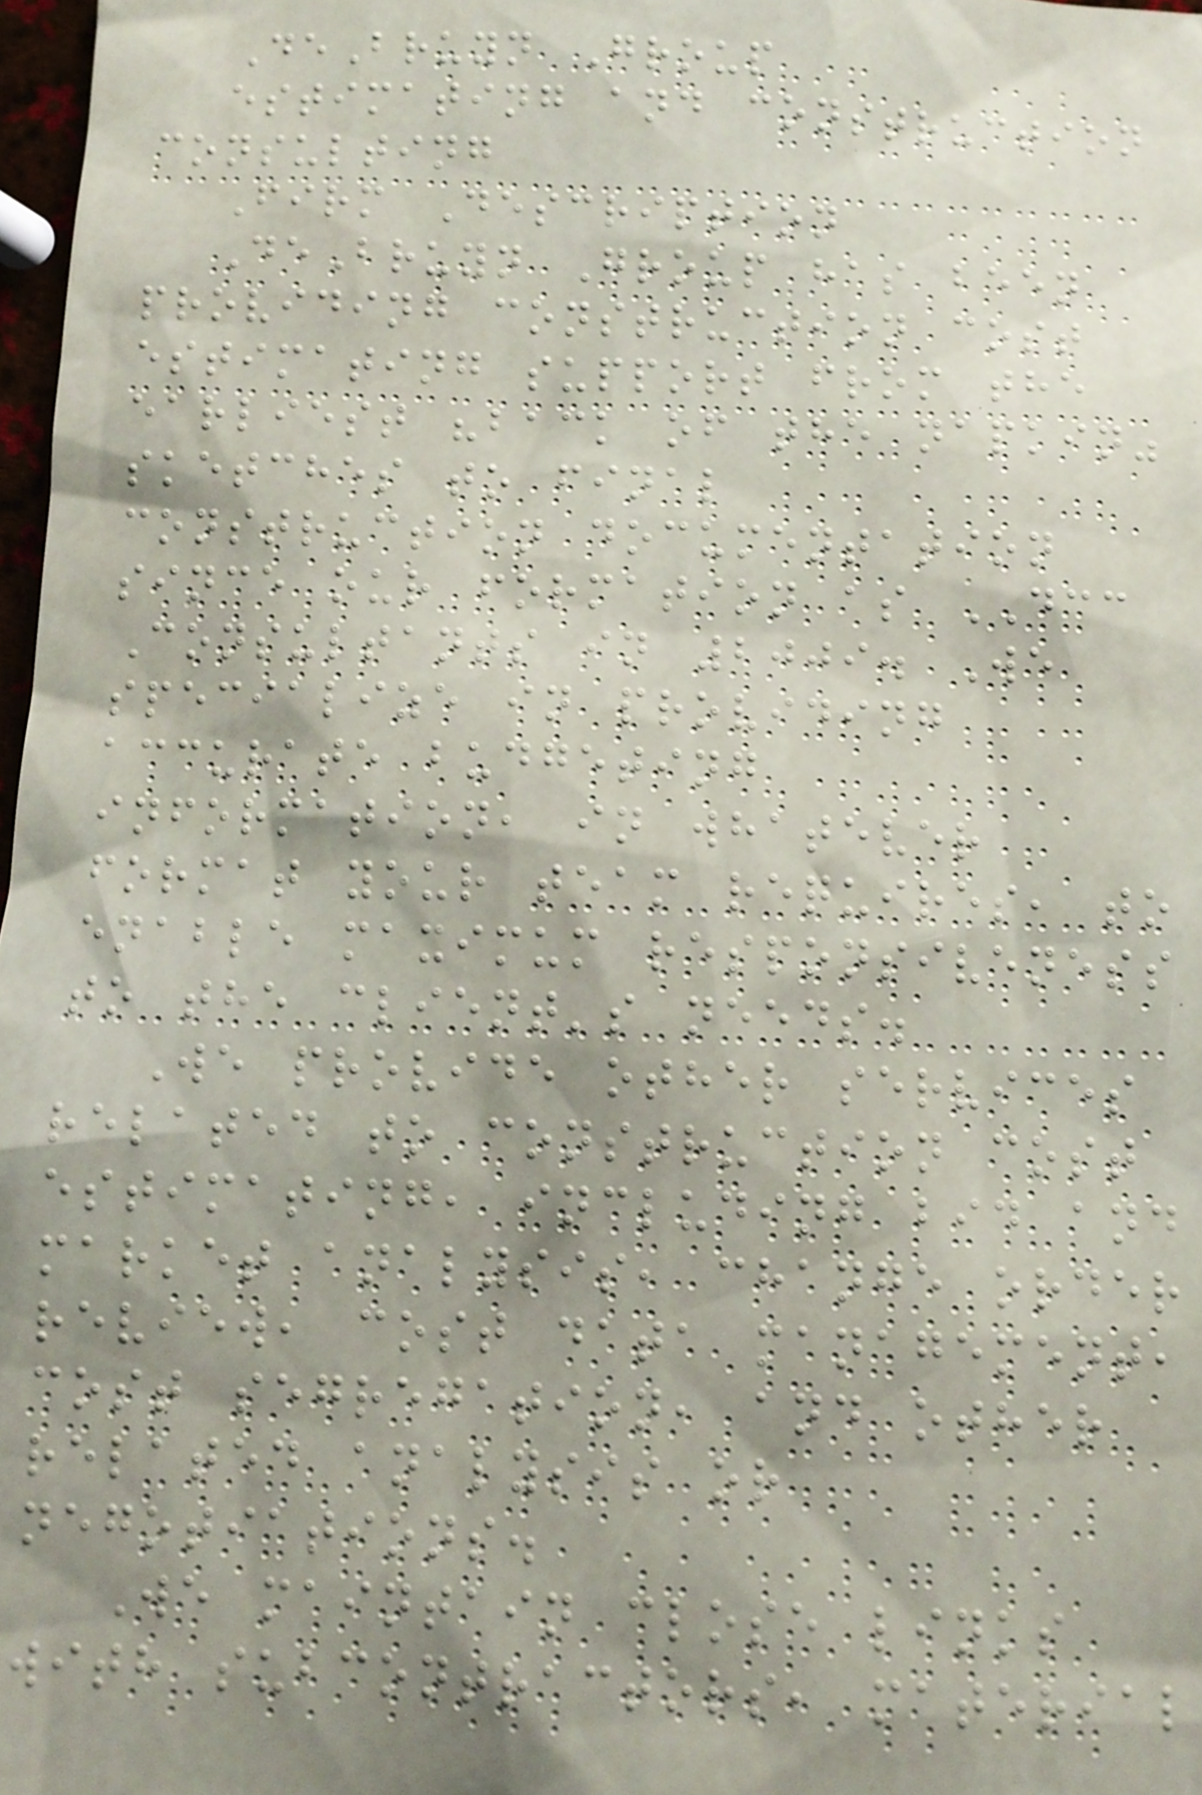DeBruyn Group
estimating and construction
consulting
Firm Description
DeBruyn Group has been
providing construction cost
estimating support from the
earliest "back of the napkin"
sketches to final
construction documentation
since our formation as DCC
Consultants in 2009. We
specialize in providing
accurate budgeting
information, in whatever
format your team requires, to
enable maximum responsiveness
to the client's needs.
We provide other services
related to construction cost
estimating, including bid and
market analysis, change order
review, cost data management,
cost segregation, and other
related analysis or
negotiations.
We maintain close links
with subcontractors, material
